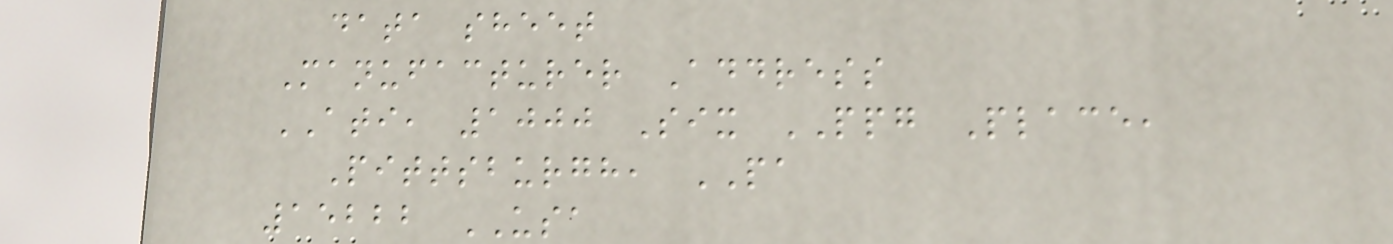data sheet
Manufacturer Address
ATI, 1000 Six PPG Place,
Pittsburgh, PA
15222 USA
